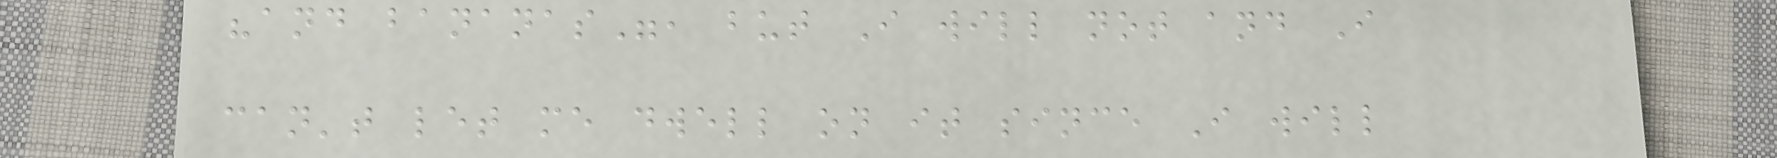"and bananas", but I will not and I
can't let me dwell on it since I will
